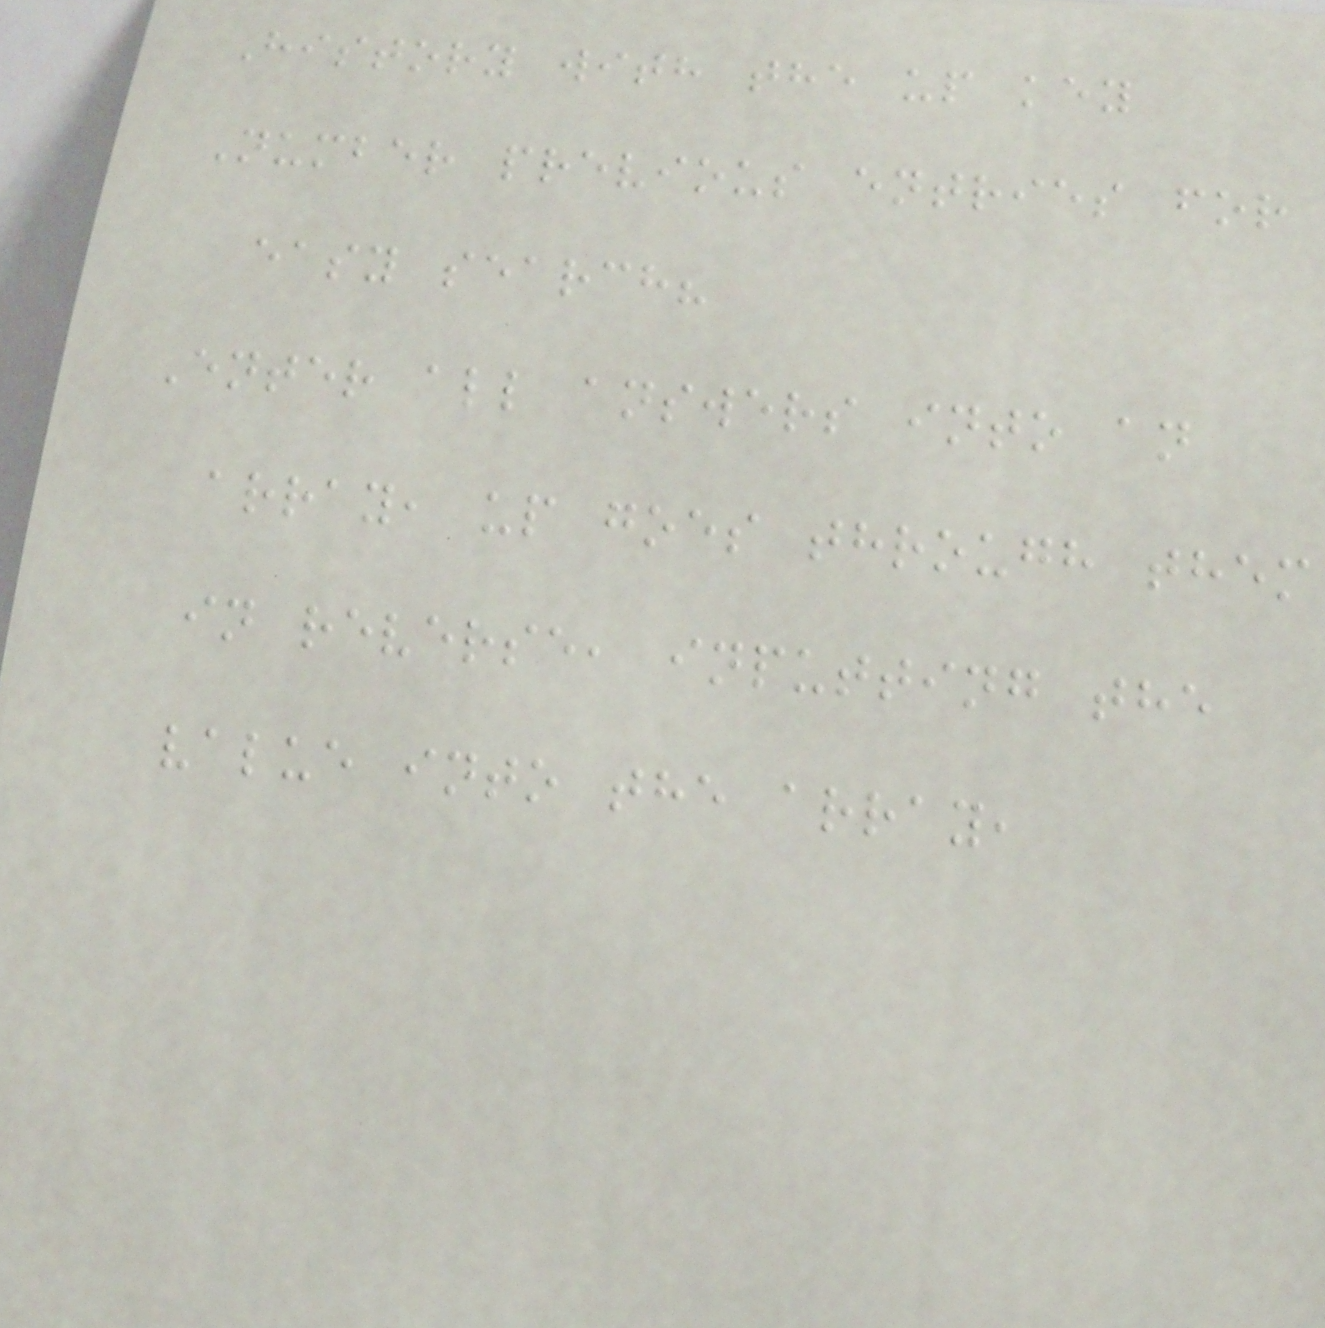History with the up key
Number previous entries for
easy search?
Enter all answers into an
array, up goes through them
in reverse, inputting the
value into the array,
